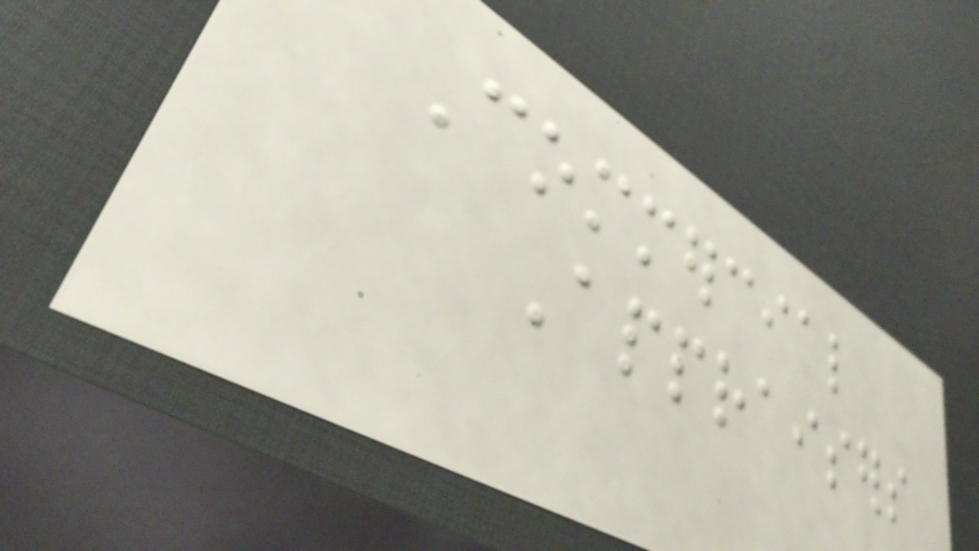Commercial
Appraisers
